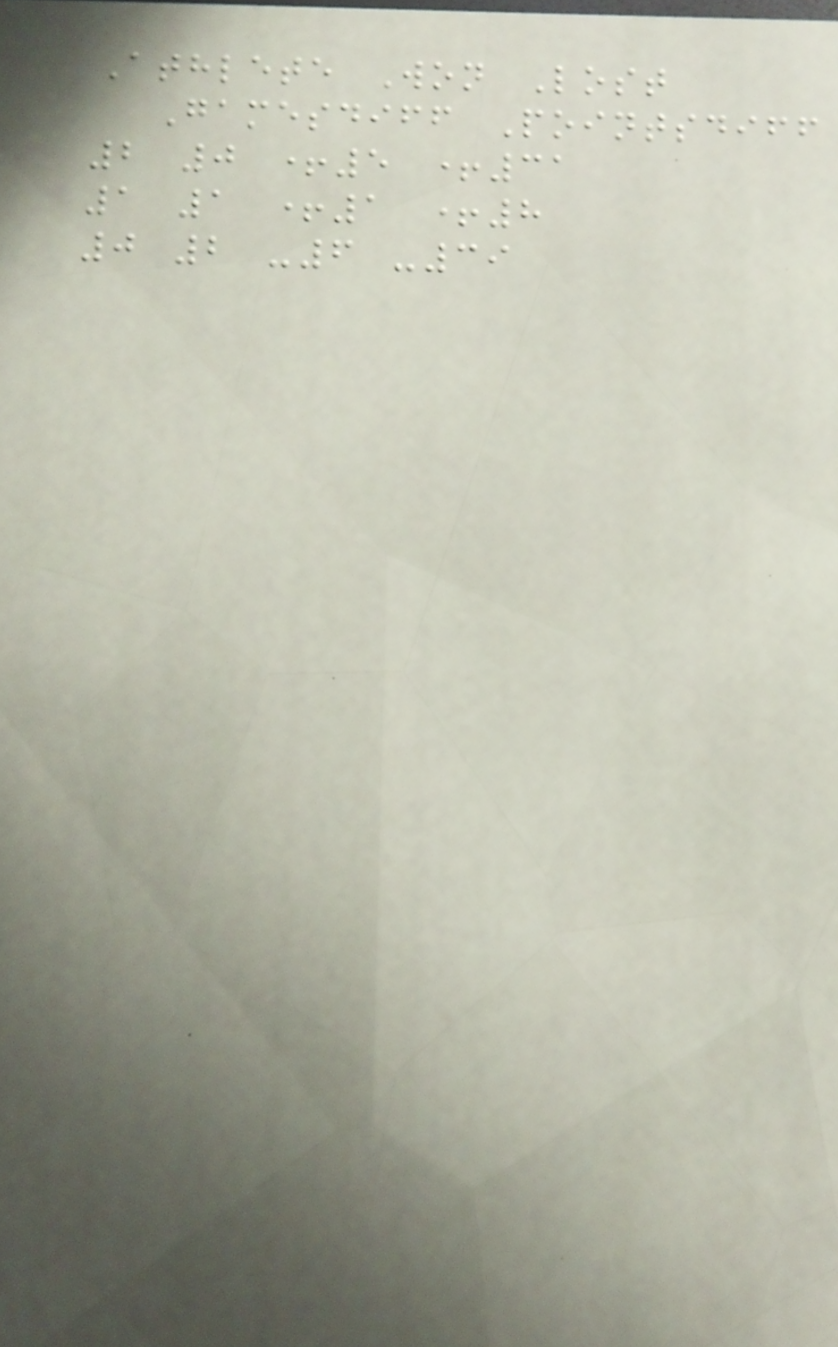Athlete Won Lost
Gamesdiff Pointsdiff
2 0 +5 +31
1 1 +1 +8
0 2 -6 -39
